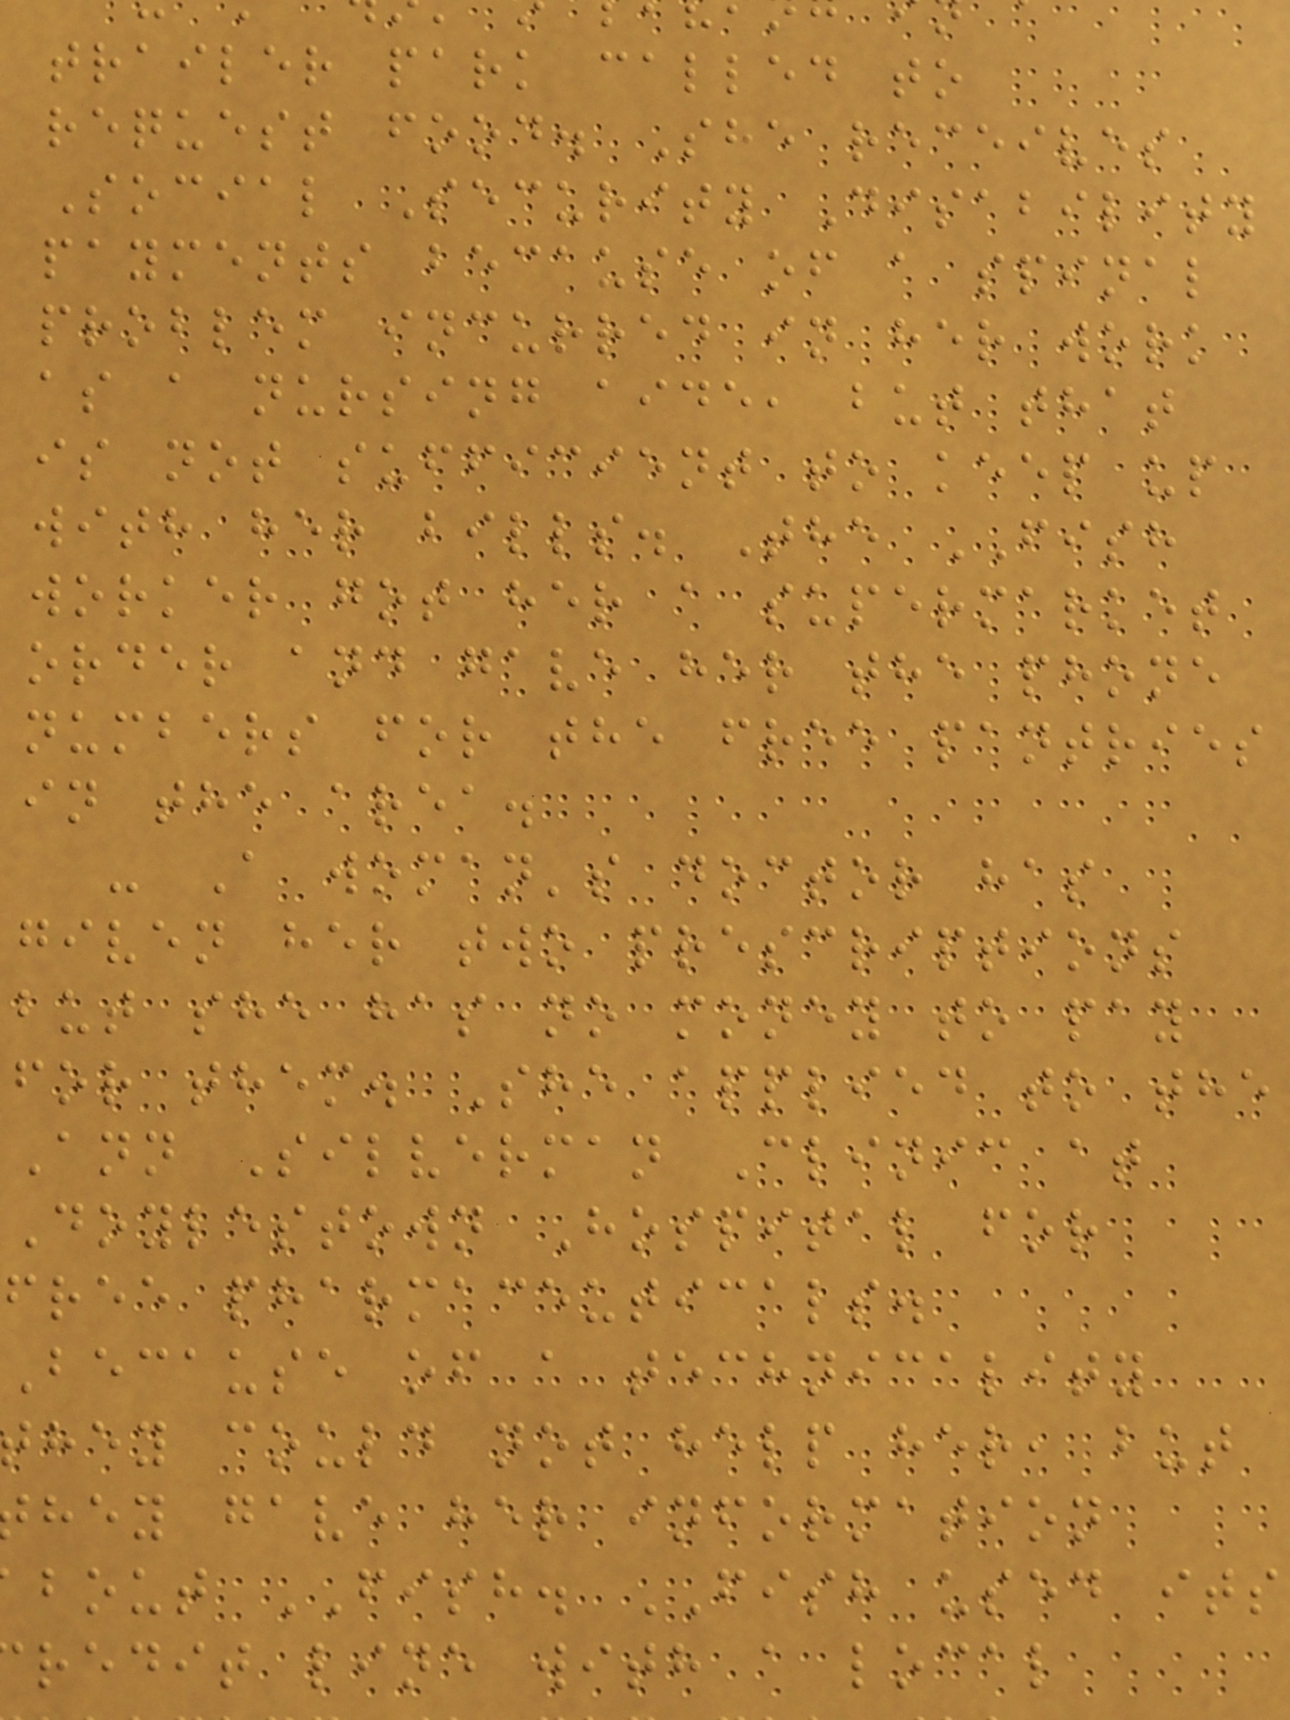trailer park called to
request food. She receives
Social Security Disability
payments because of a spinal
problem incurred in her work
as a nursing aide, but that
is not sufficient to keep up
with her bills. The FISH
worker got her a supermarket
order and gave her the phone
numbers for the free pantries
in the area.
- A woman's doctor has
given her two prescriptions
but she has no money to pay
for them. She applied to the
Ann Silverman Clinic at
Doylestown Hospital for
free pharmaceuticals.
Because of a technicality
hey could not help her, but
hey gave her information
bout FISH. FISH used its
redit line with a local
